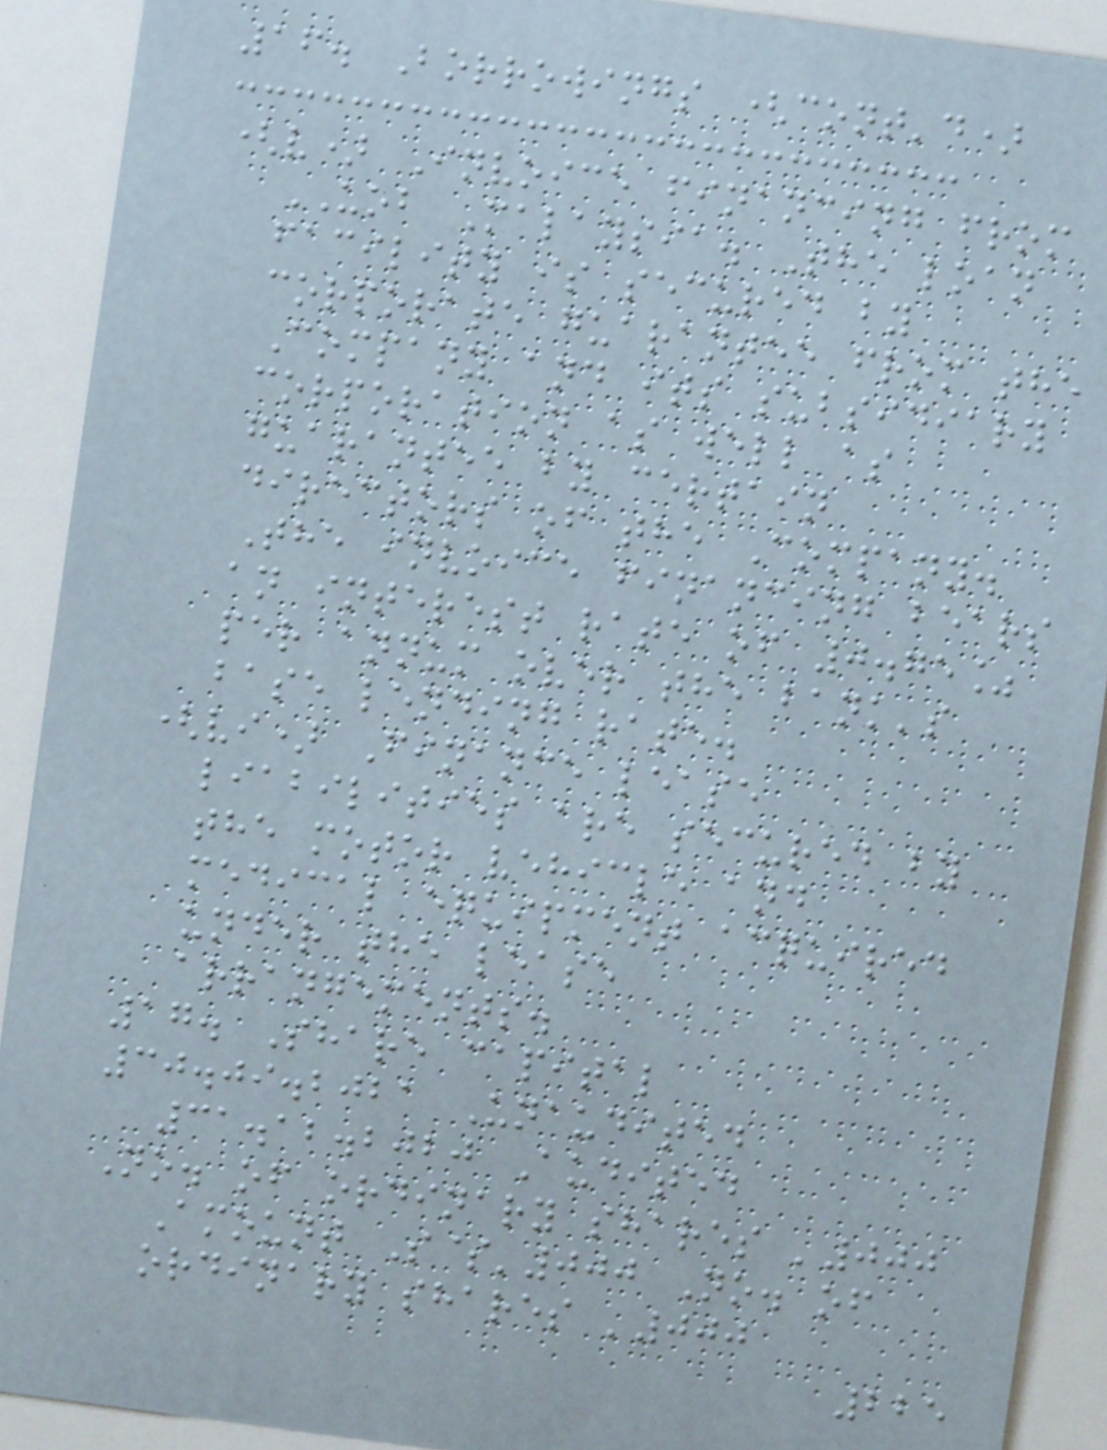16. Borrowings (cont'd)
(v) Invoice financing from
UOB Malaysia. The loan
facility is secured by
corporate guarantee from the
Company and its subsidiary
corporation as well as
guarantee by certain
directors of the Company.
The invoice financing bears
an interest rate of 0.75%
per annum over the bank's
base lending rate.
(vi) Finance lease
liabilities are secured by
the motor vehicle and
medical equipment acquired
under the lease
arrangements.
17. Share capital
30.09.2021 Unaudited
31.12.2020 Audited
No. of ordinary shares '000
Amount S$'000 No. of
ordinary shares '000
225
